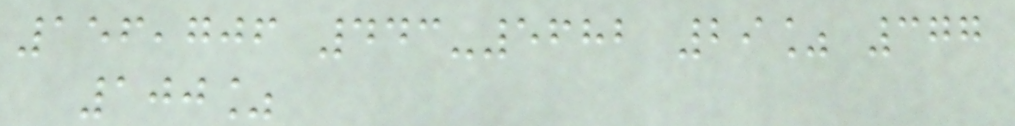156,706 443-5682 29% 377
100%
